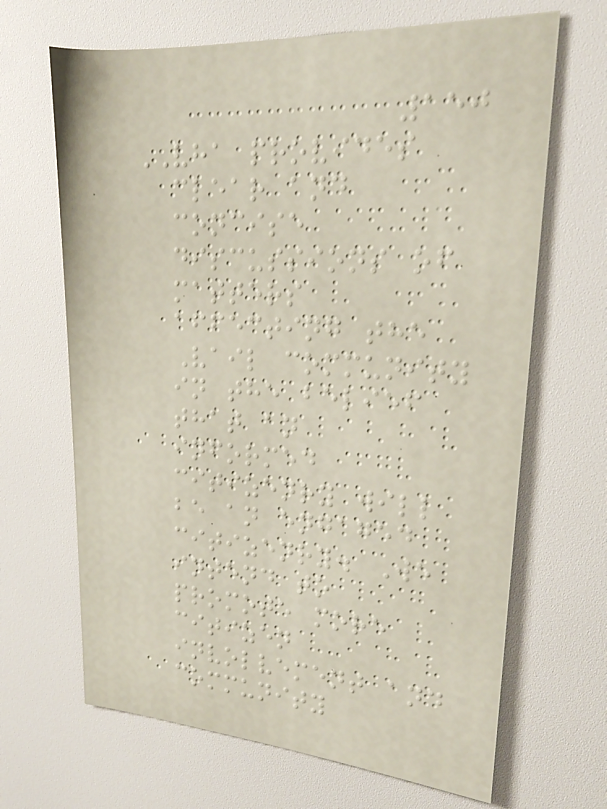150
VHA provides
clear and
concise
discussions of
matters
affecting the
Vail community
in the belief
that an
informed
citizenry will
be an engaged
citizenry. We
intend to
promote more
citizen
involvement and
community
